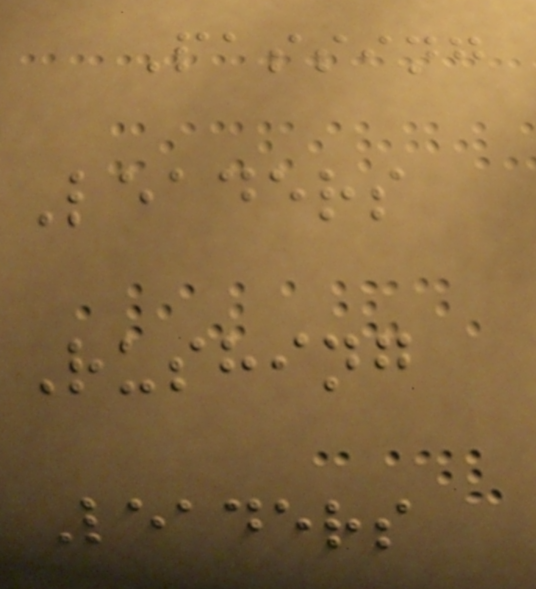Passing
Leaders
Rushing
Leaders
